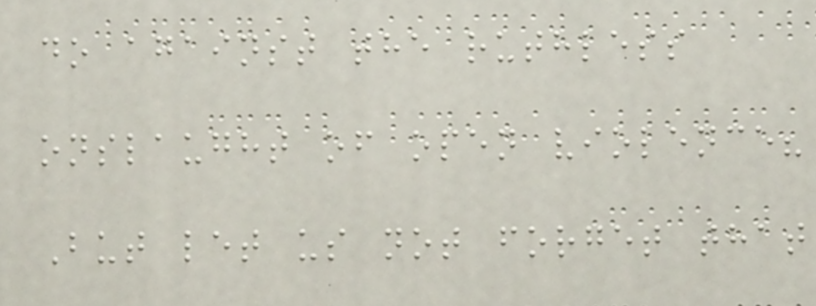do against the ruthless
onslaught of open violence?
But let us not forget that
